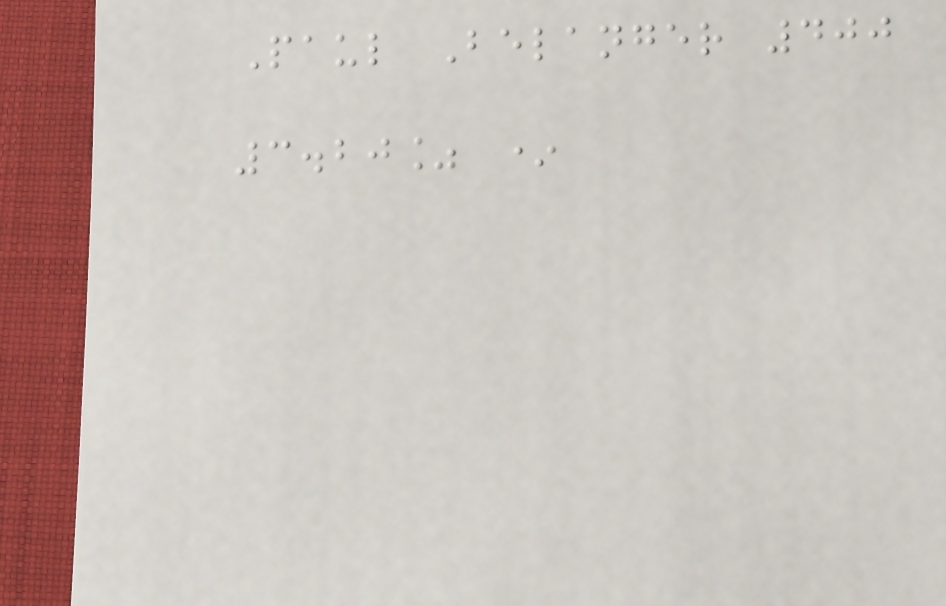Paul Belanger 400
3.20% *
